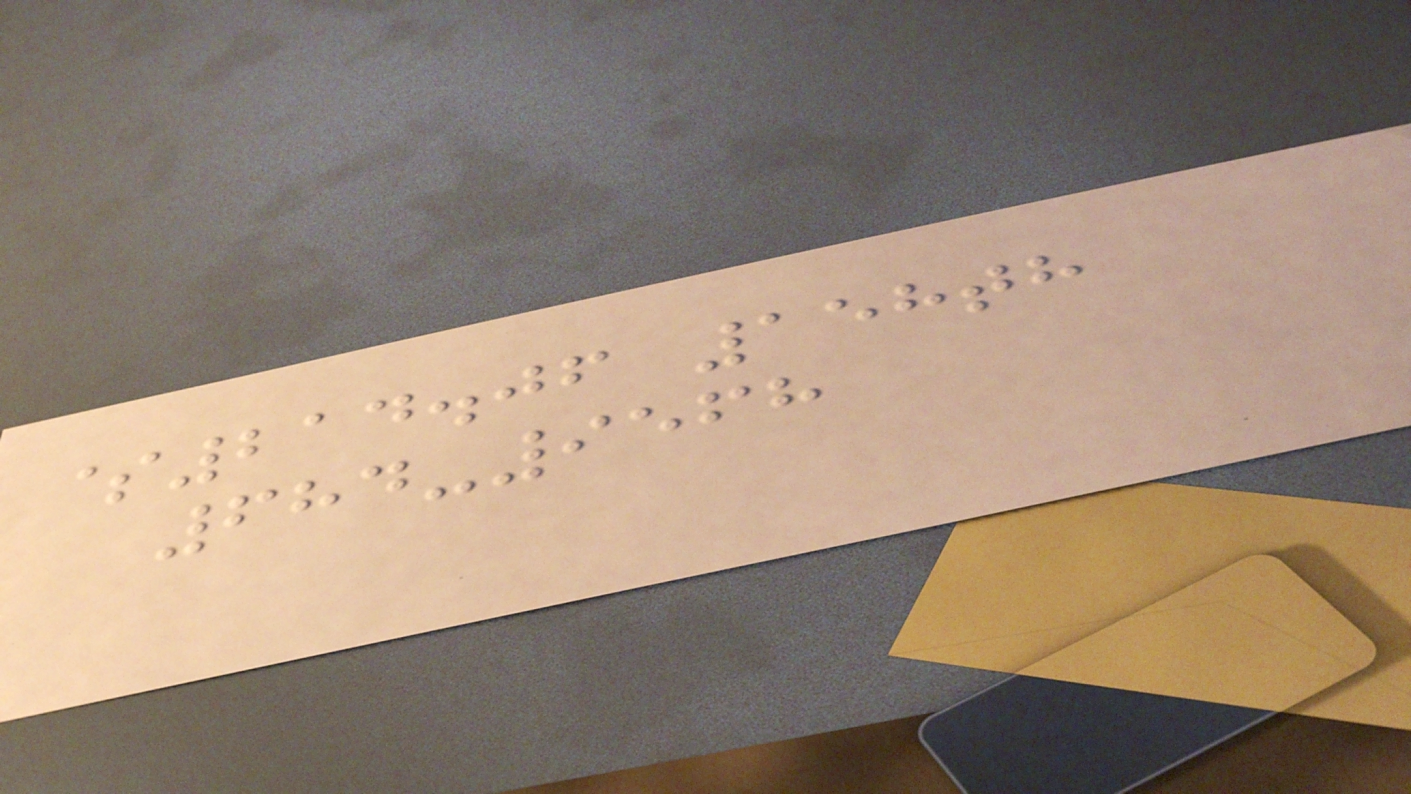$214.06 158th
684-9568
